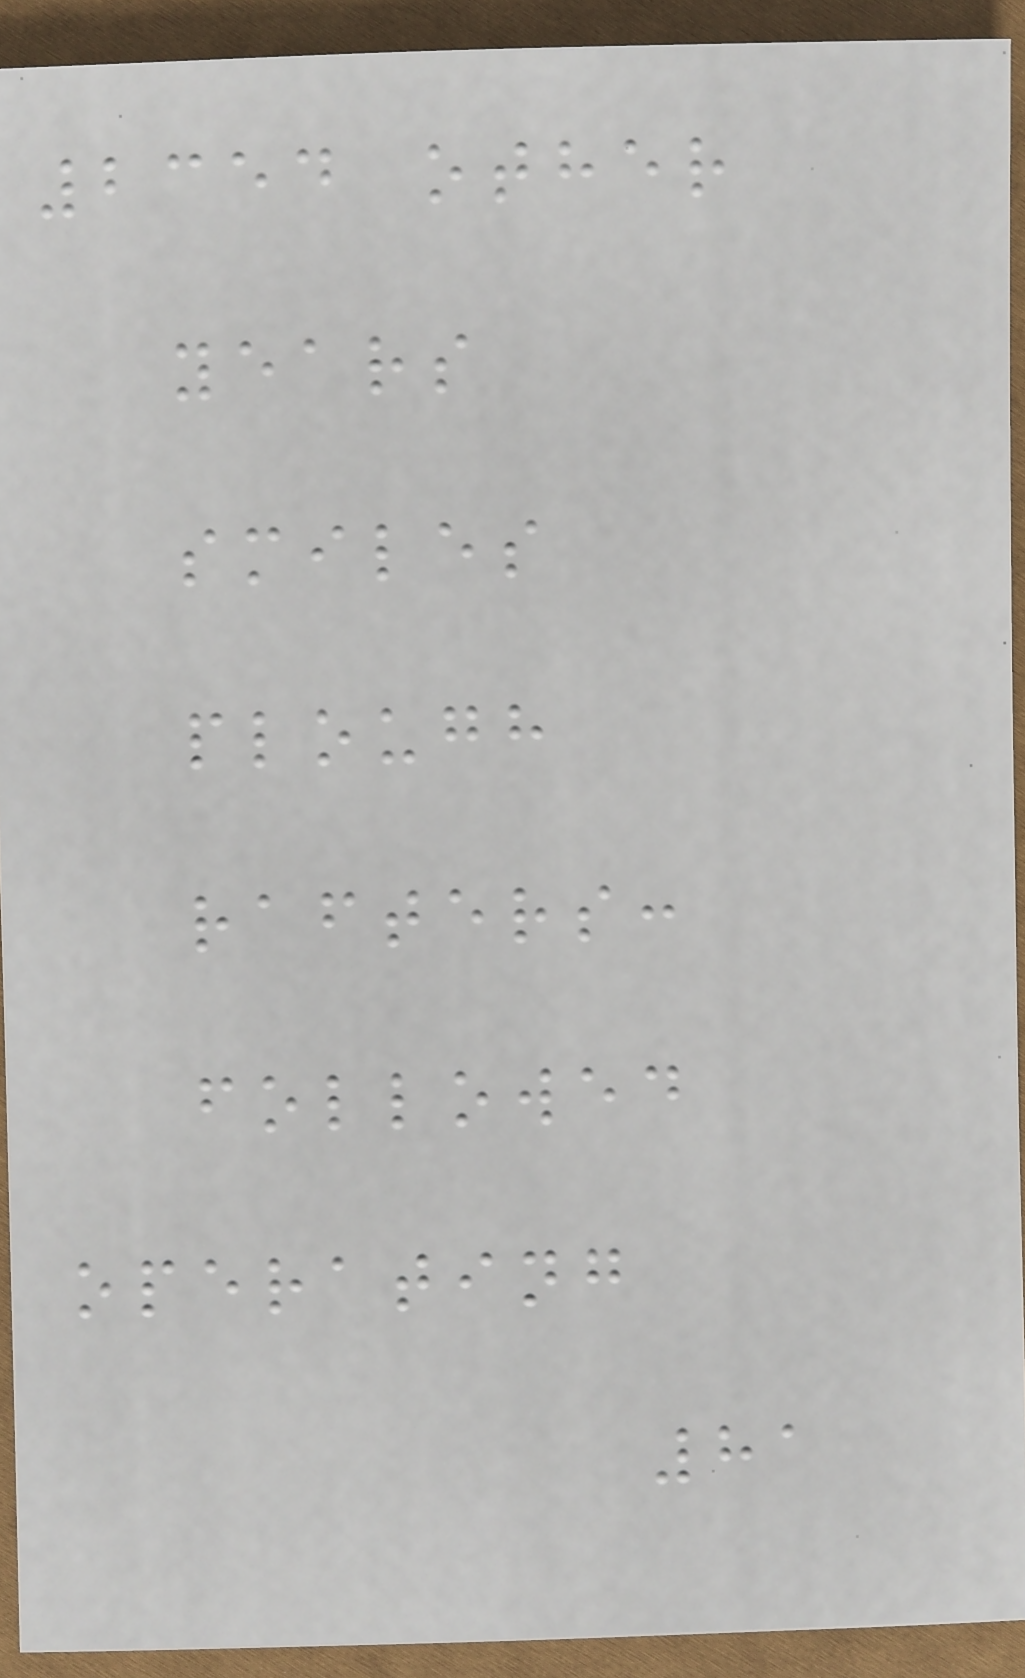2354 other
years
smiles
plough
rafters:
followed
operating
81
